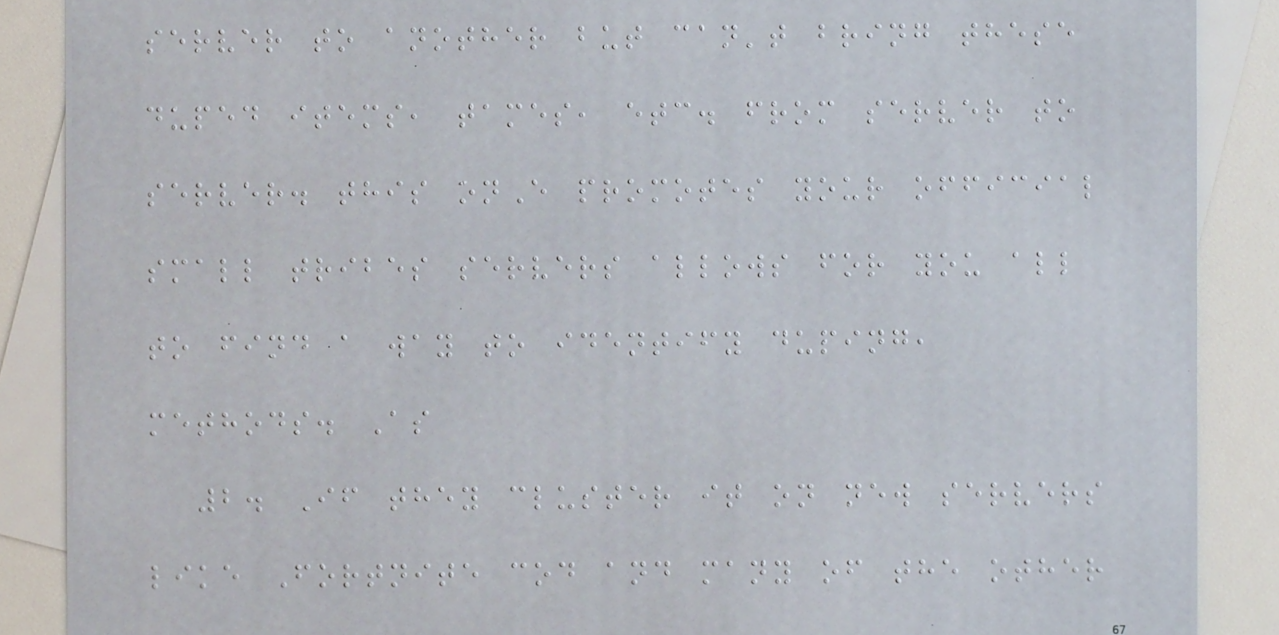server to another but can't bring these
duped items, tames, etc. from server to
server. this onE promotes your official
small tribes servers allows for you all
to find a way to identify duping,
methods. As
2. If they cluster it on new servers
like Fortnite cod and many of the other
